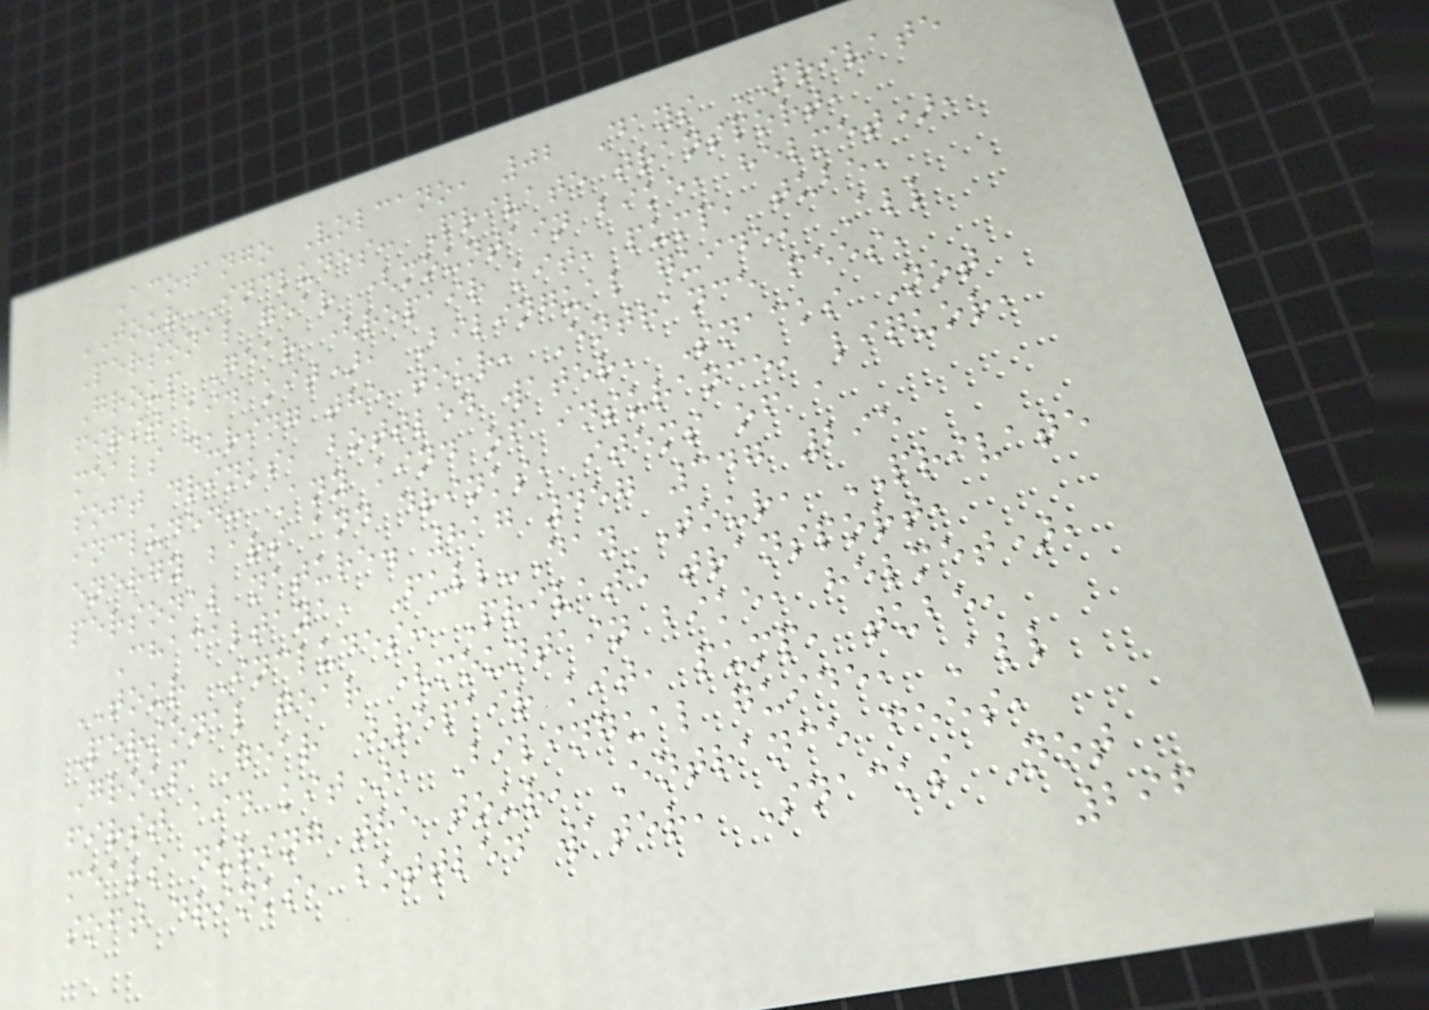Acotango Volcano, 02 Days PRIVATE
TOUR Includes: Private transport,
Personal gear (mountain bike, helmet),
Group Gear (repair kit, pump, tube,
first aid kit), Bilingual guide, All
meals during the tour, Entrance fees,
soft drinks, bottled water, Snacks Not
included: Any kind of insurance, liquor,
energy bars and drinks, items of a
personal nature. 817 457 347 295
Chacaltaya, Full-Day Tour, PRIVATE
TOUR Includes: Private transport,
Personal gear (mountain bike, helmet),
Group Gear (repair kit, pump, tube,
first aid kit), Bilingual guide, All
meals during the tour, Entrance fees,
soft drinks, bottled water, Snacks Not
296
